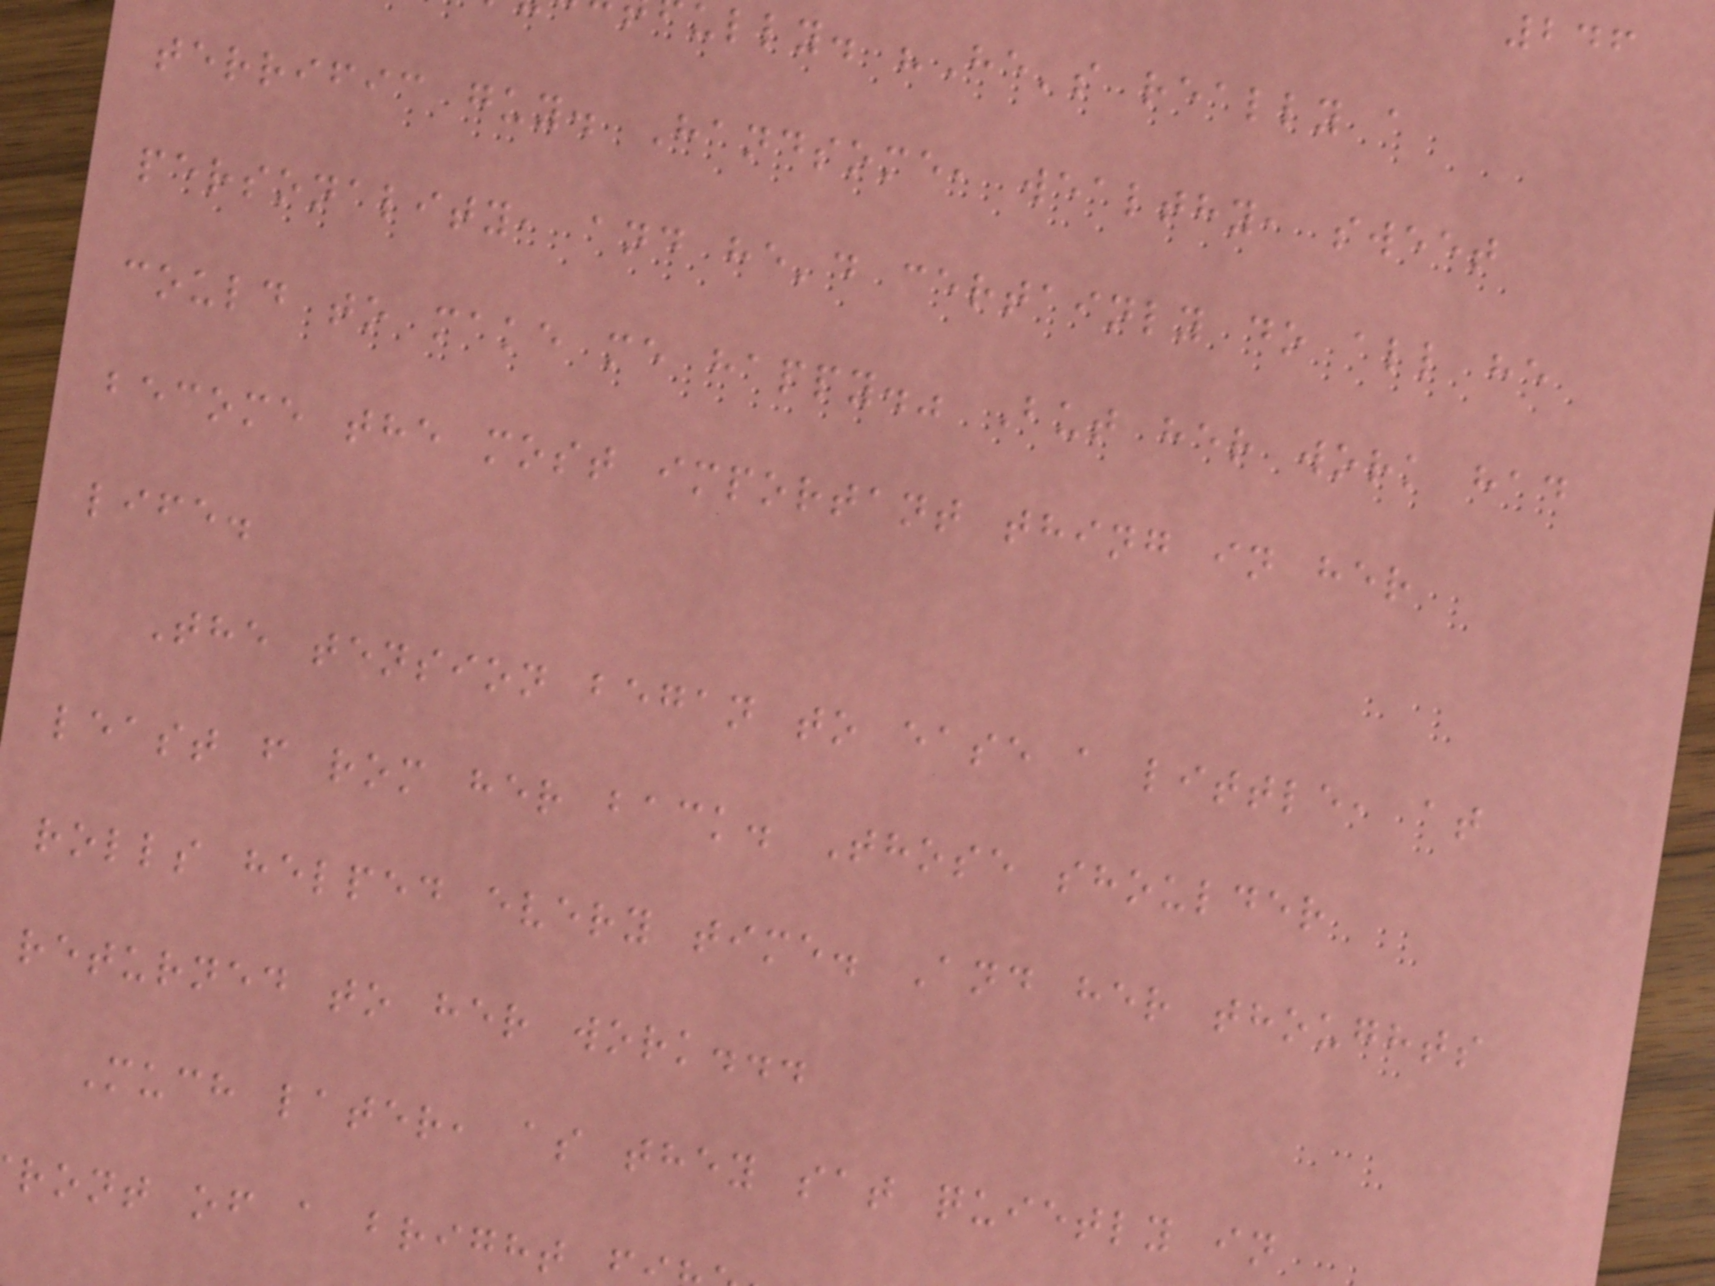246
ully. "He's really a
terrific guy. Handsome, wealthy, sweet
personality, and he'd certainly do all he
could to make me happy." But her work had
become the most important thing in her
life.
The tension began to ease a little, at
least f rom her back. Those shoulder
rolls helped every time. And her thoughts
returned to her work...
Much later, as they sat quietly in
ront of a bright
